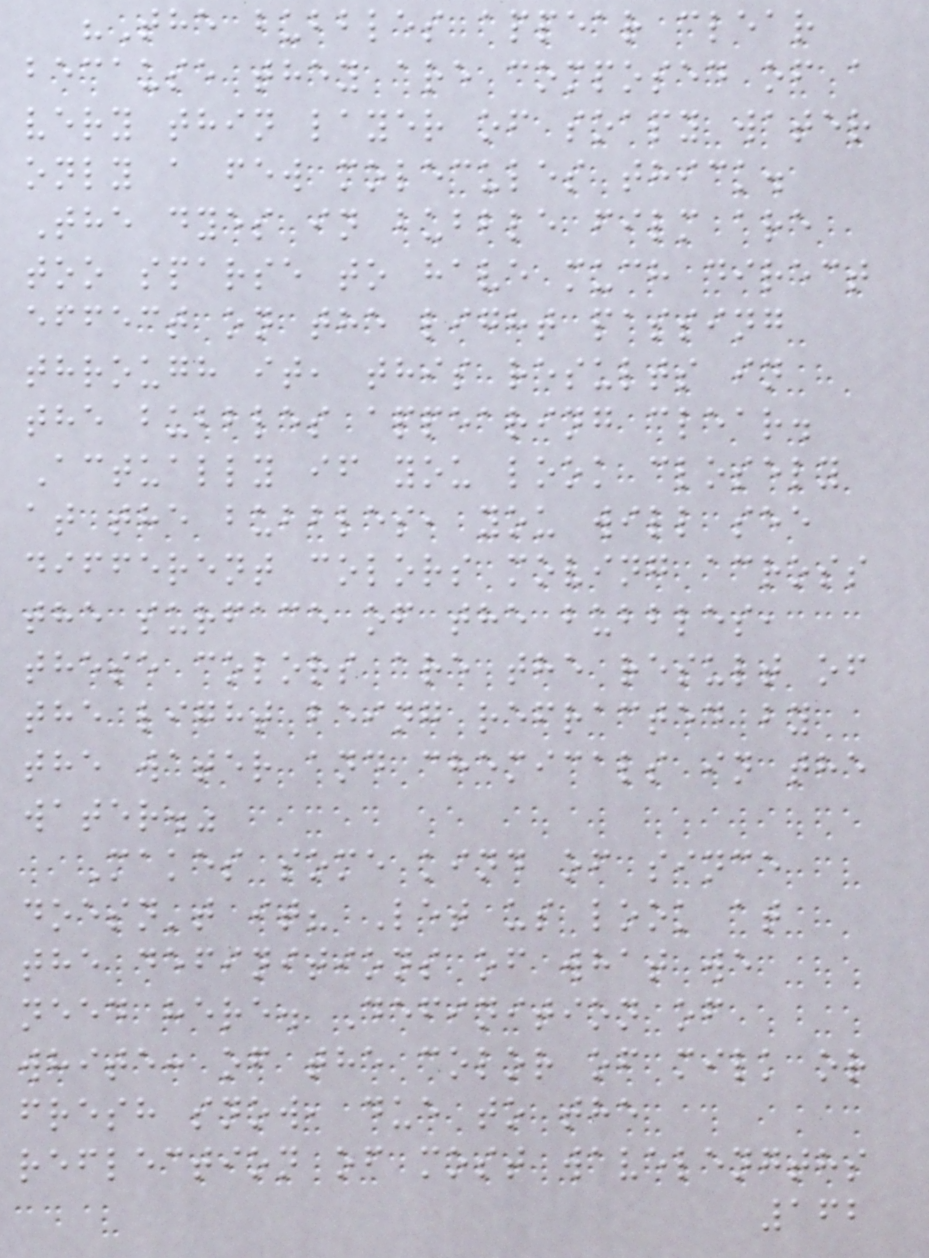"The bubbles appear clear
because they are composed of a
very thin layer of soapy water
only a few molecules thick.
The dyes in bubble film are
too sparse to have much direct
effect on the light passing
through it, this results in
the bubbles appearing clear.
Actually if you look closely
at the bubbles, you will see
different colors moving across
the surface of the bubbles,
these colors are the result of
the light being refracted by
the water and chemicals in the
water."
Makes some kind of since
doesn't it? Let us look at
the definitions of what we
need here. Definition of
white: of the color of milk or
fresh snow, due to the
reflection of most wavelengths
162
